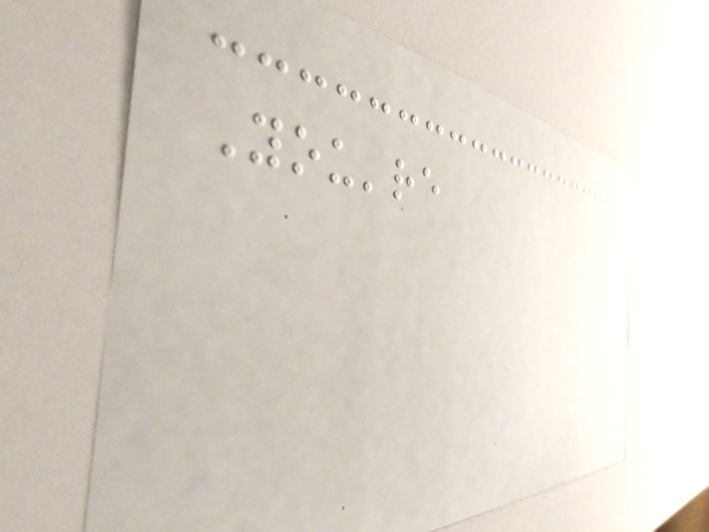You're
